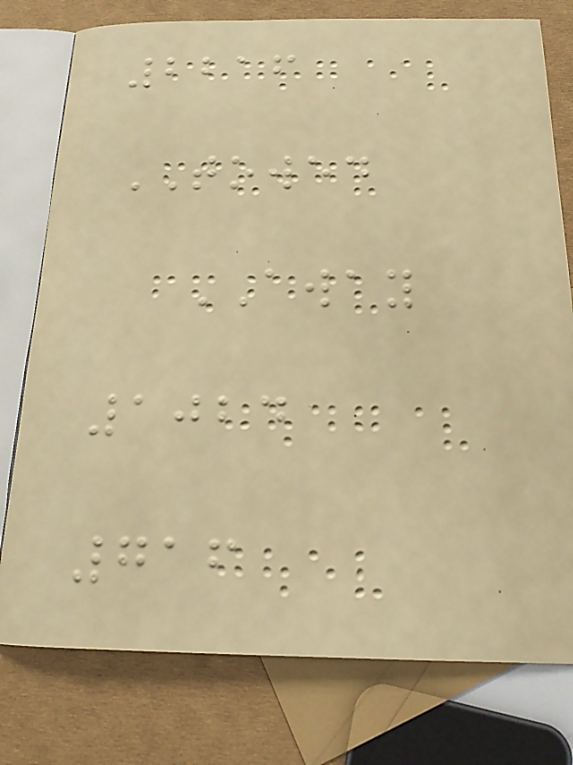2216
TOWED
AWAY
1024
716
